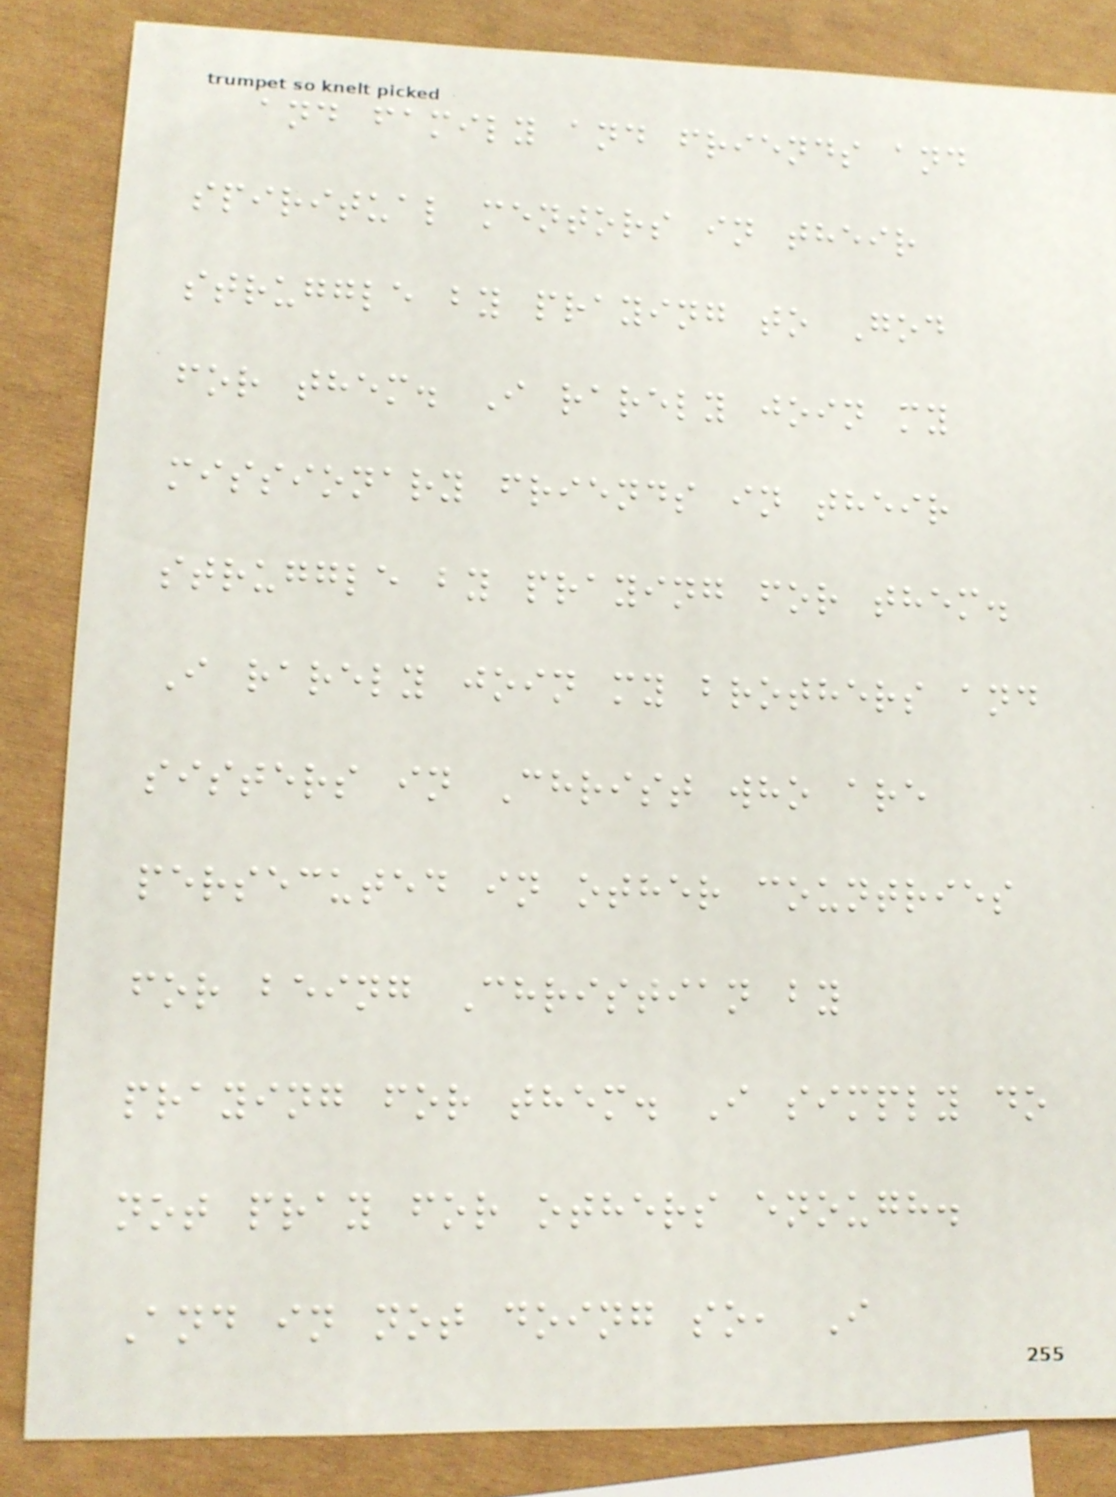and family and friends and
spiritual mentors in their
struggle by praying to God
for them. I rarely join my
missionary friends in their
struggle by praying for them.
I rarely join my brothers and
sisters in Christ who are
persecuted in other countries
for being Christian by
praying for them. I simply do
not pray for others enough.
And in not doing so, I
